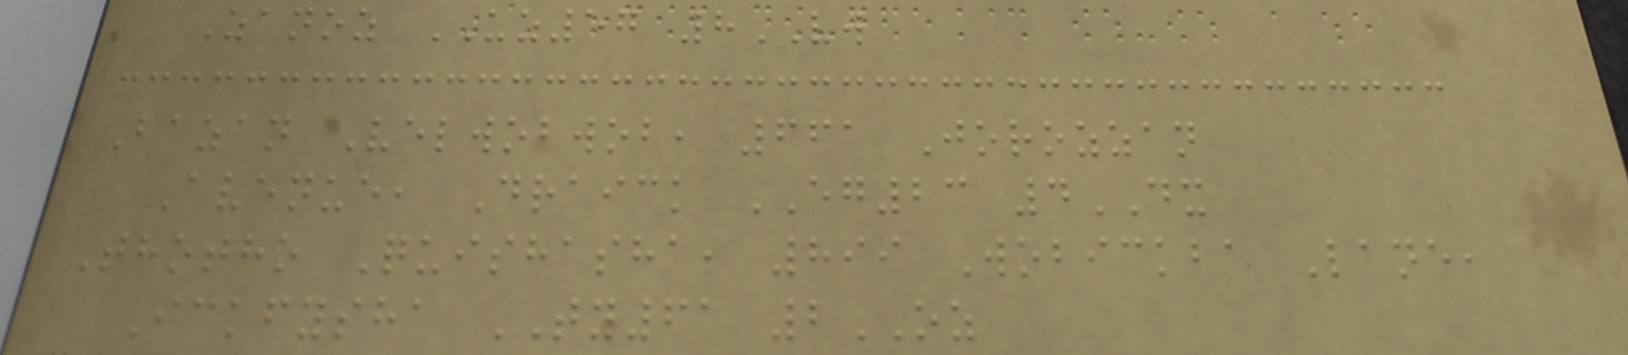Zanoz UZ57 8VW
Bazan Velwobwob, 661 Jorozzan
Avenue, Draick EG23 4DX
Thotho Quishasha, 899 Wobickba Lane,
Ickfysha TY61 2OZ
